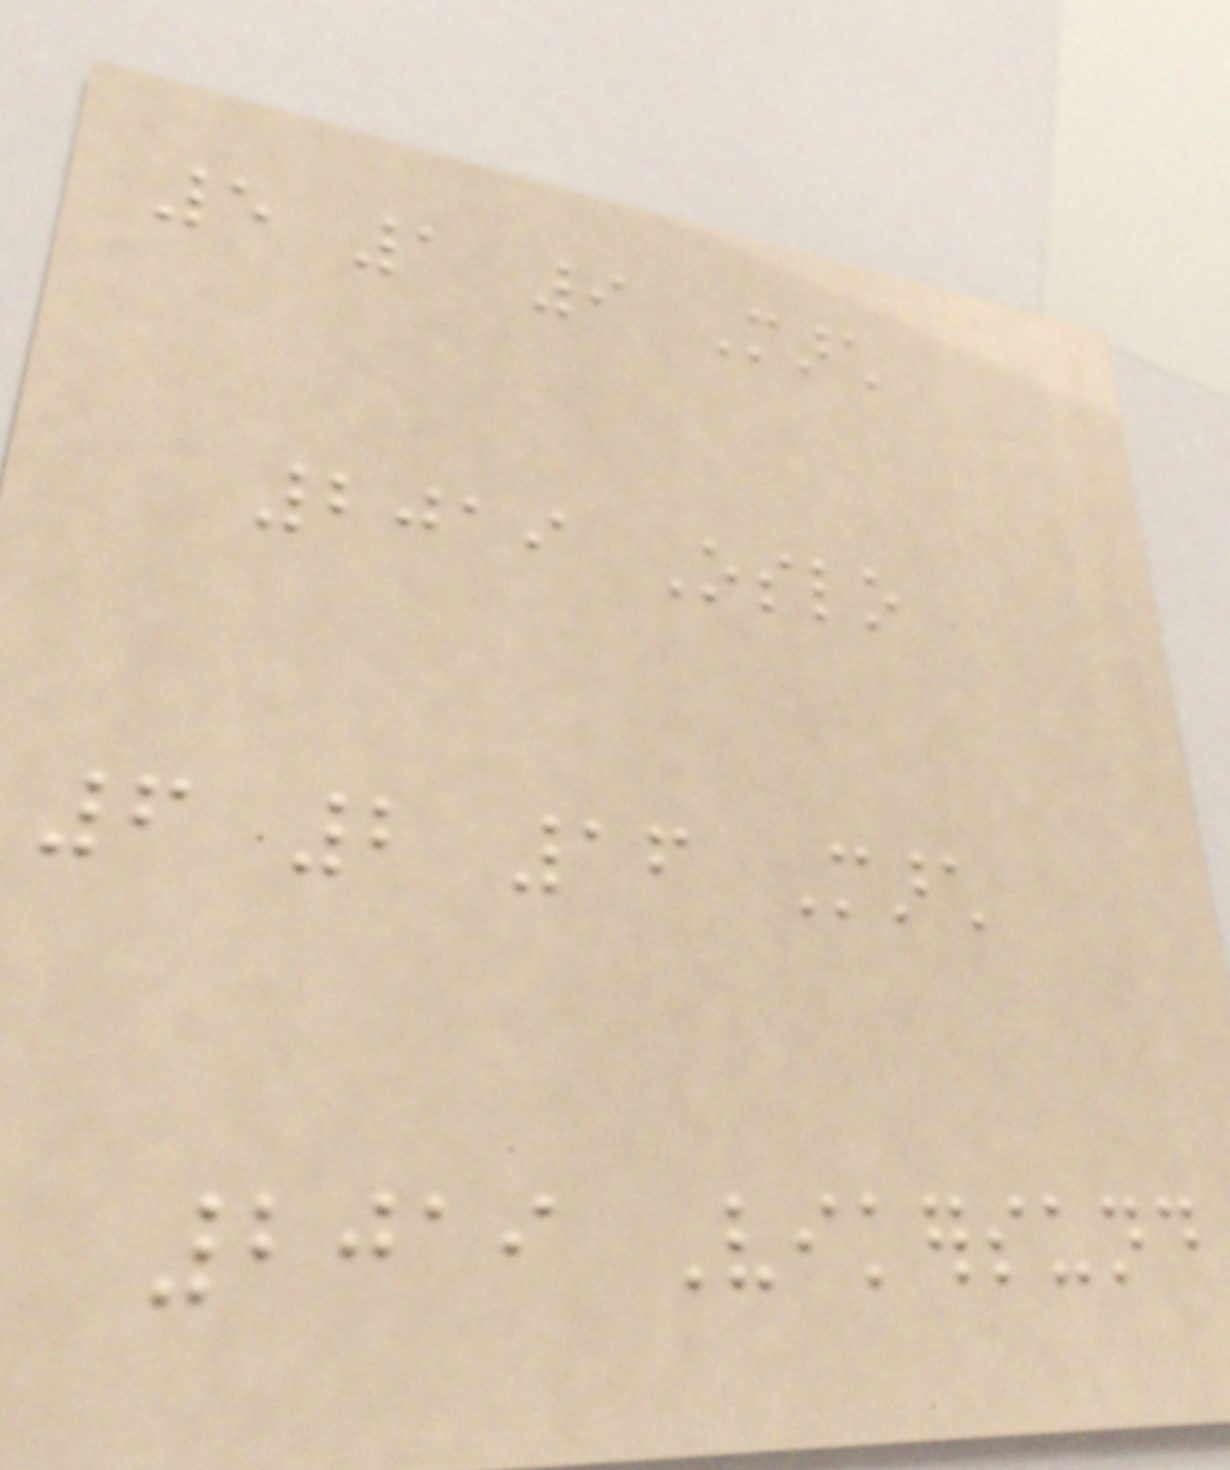5 1 9 March
2019 Oslo
6 2 16 March
2019 Vikersund
